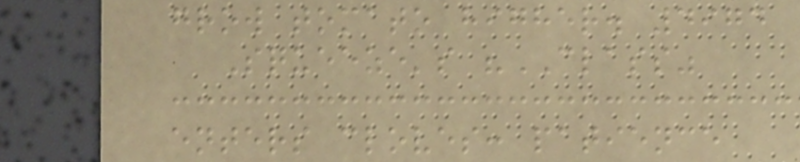grow tomato higher. 4974
Squeeze's "CLASS"
enters cloves: patience
